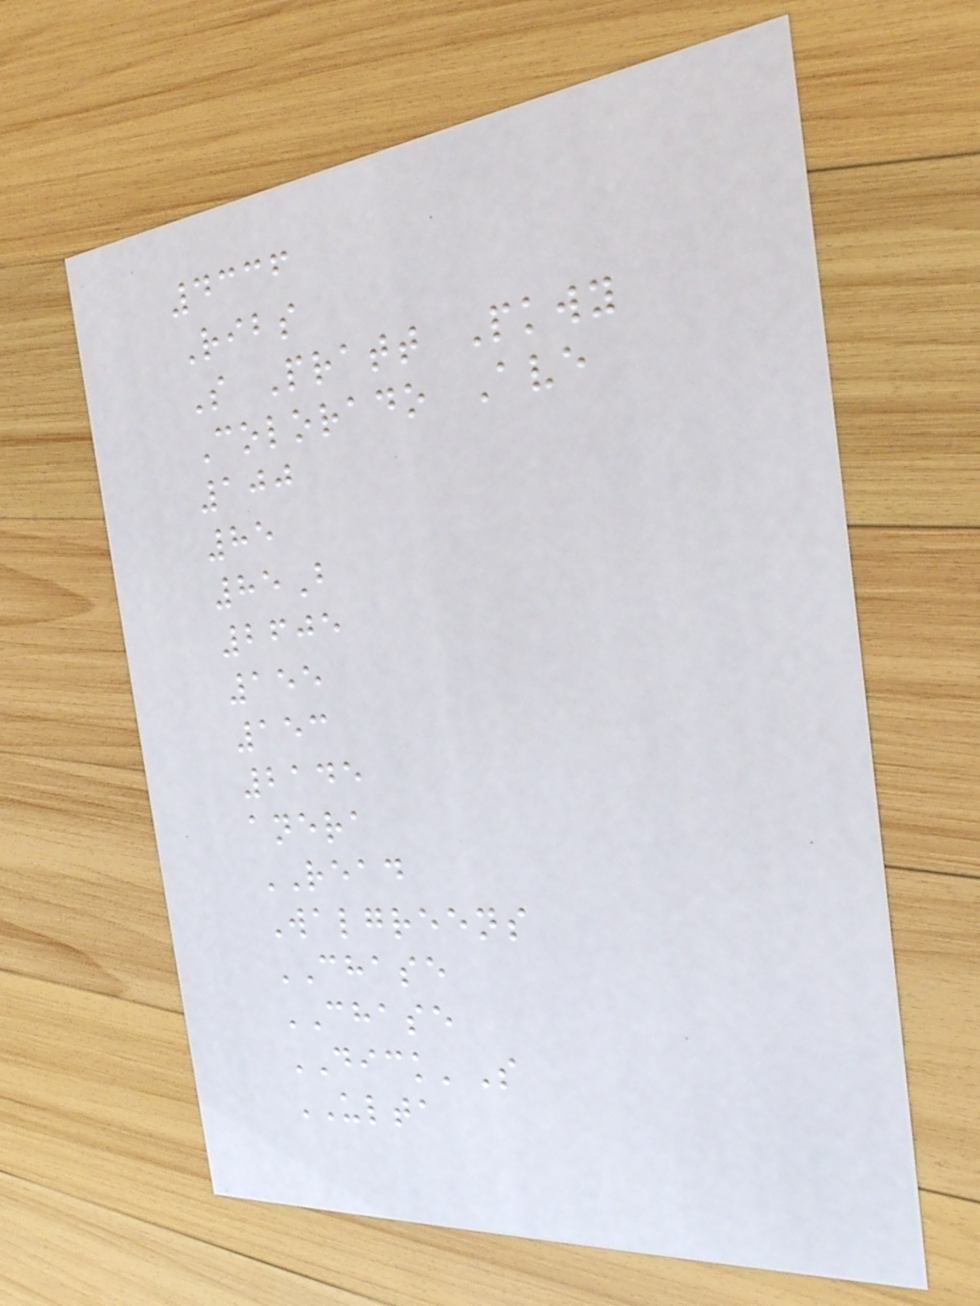4336
Ribs
S Pratt Pkwy
Colorado Ave
100
85
85B
2605
155
153
2145
anera
READ
Walgreens
CHASE
CHASE
DICK'S
ULTA
